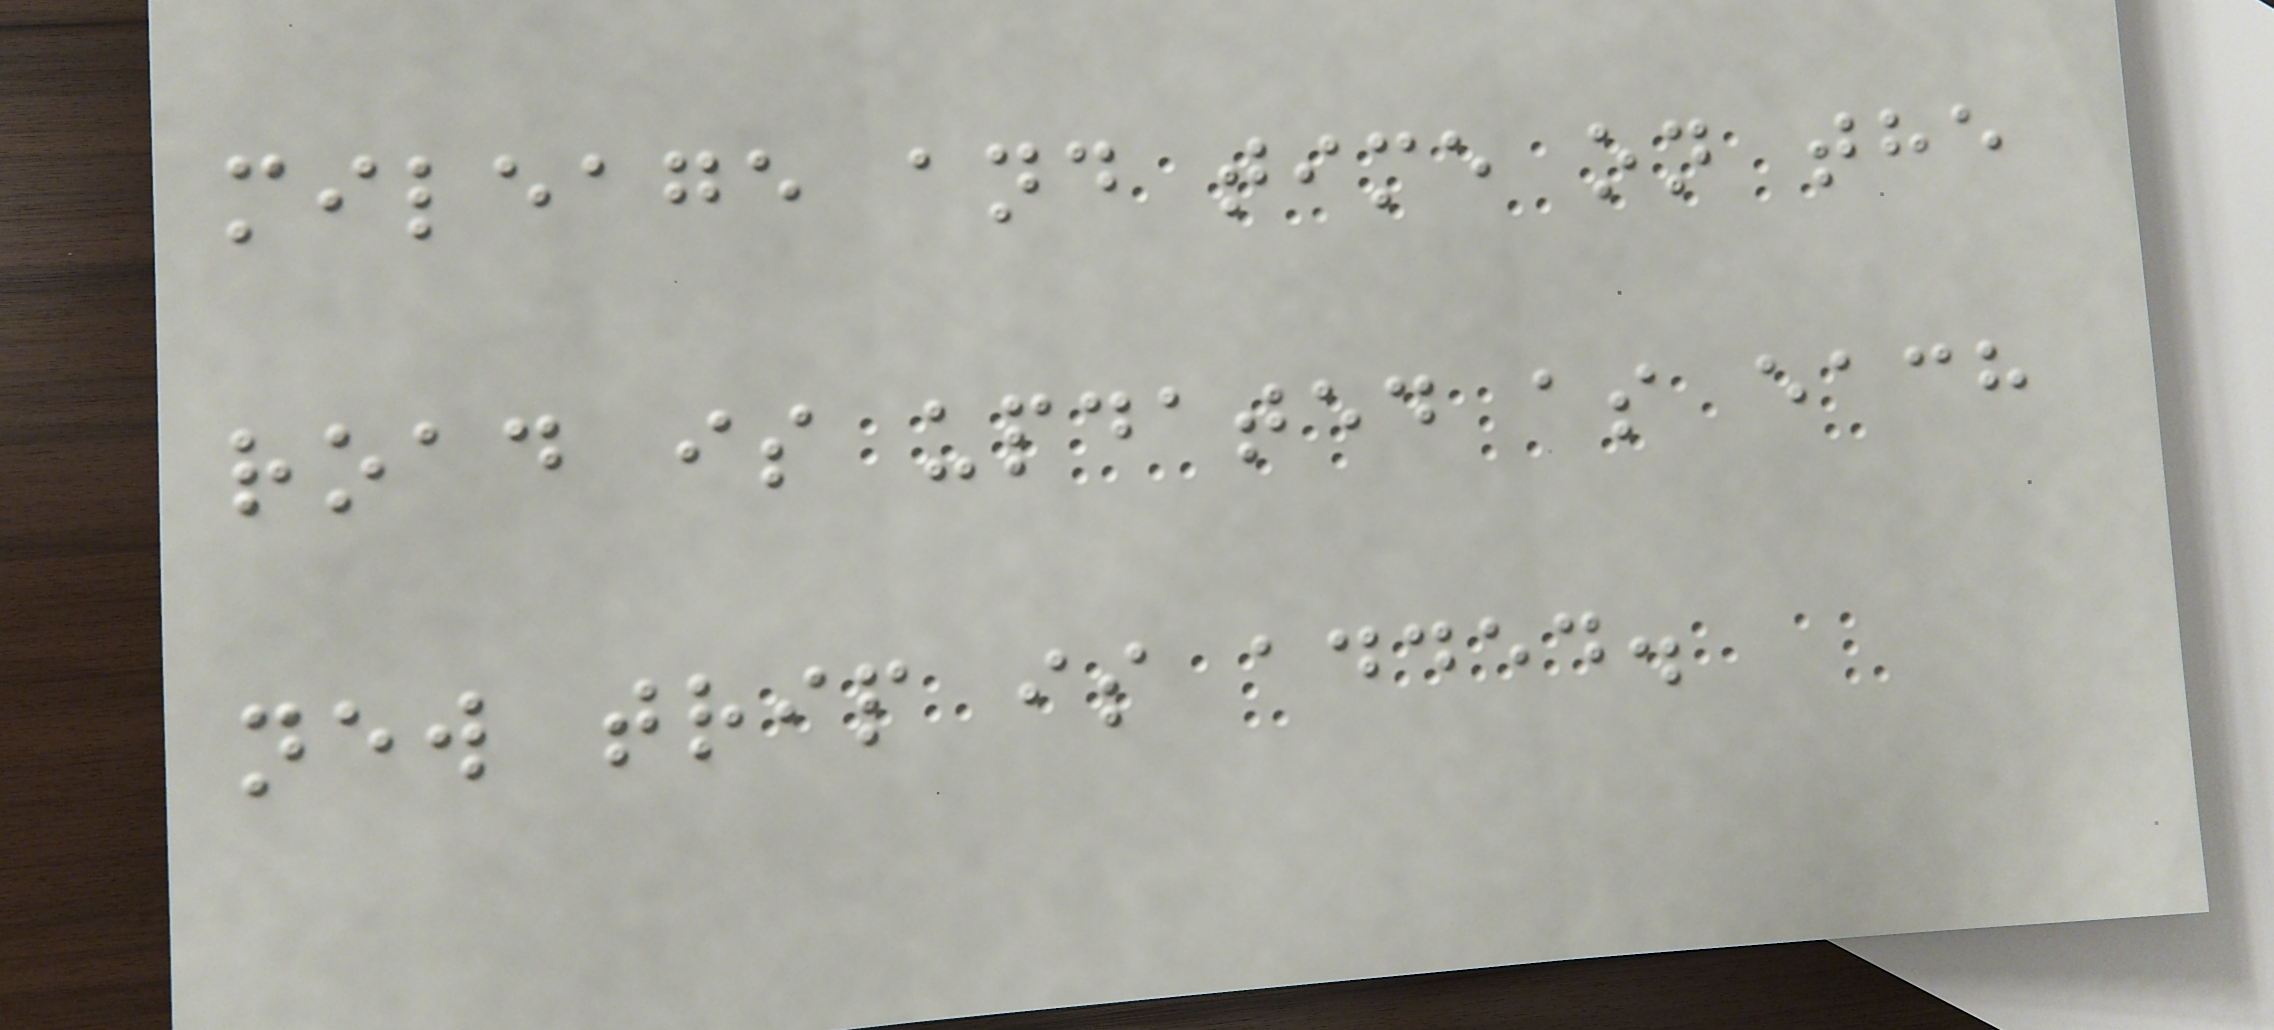mileage and time on the
road is updated as each
new trip is added.
